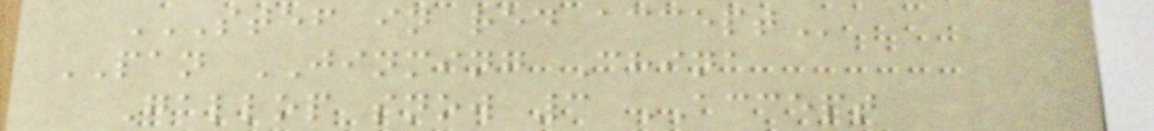STEF IN RED ACCEPT
PAN JINMING China
Gallop snow 3 ACCEPT
